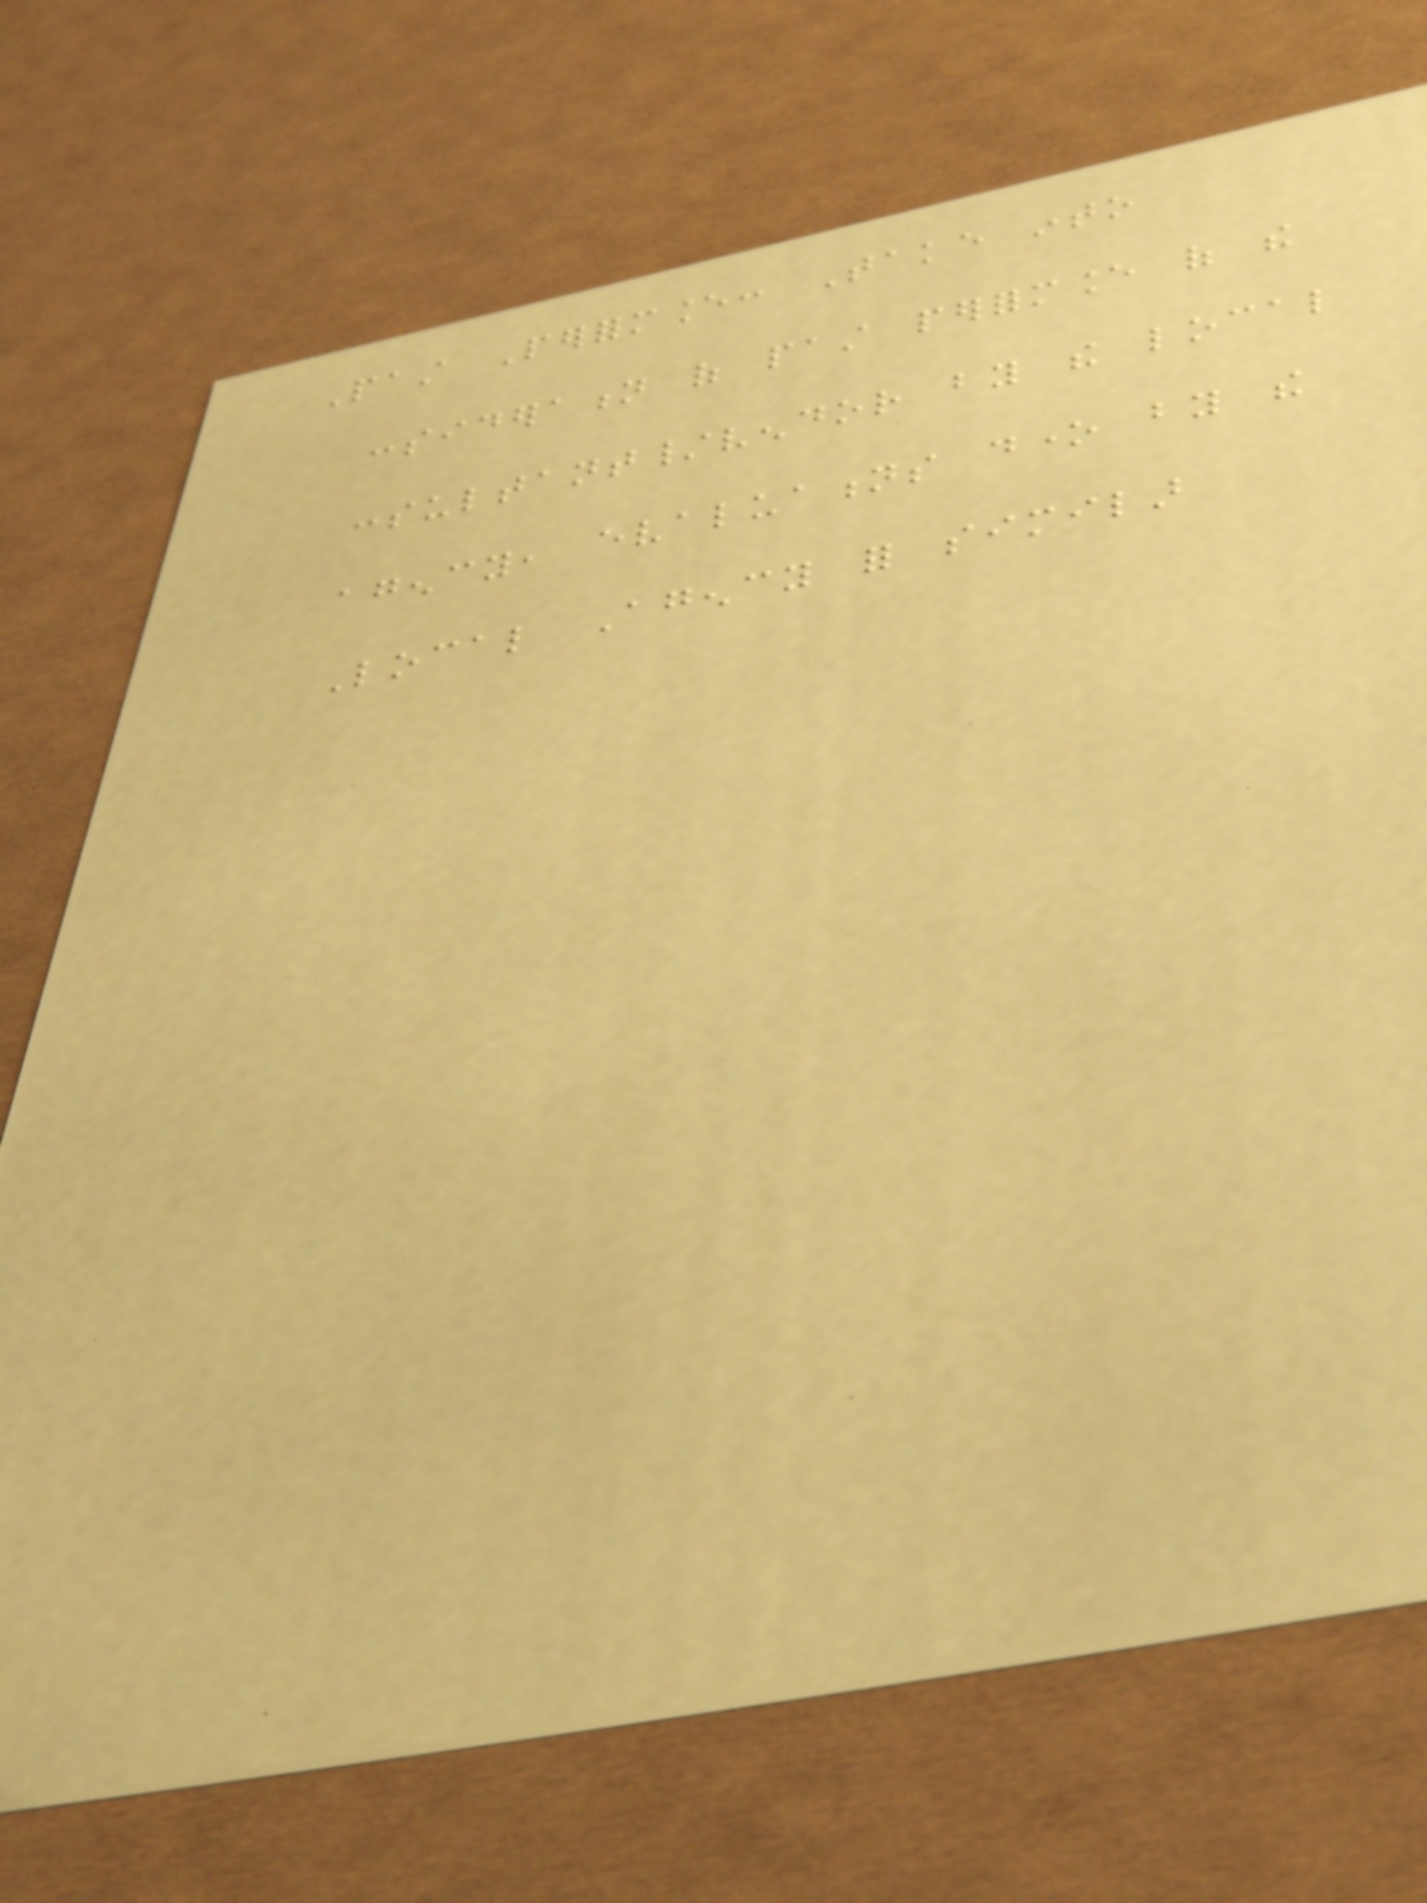Past Performance: Take into
consideration of past performance of the
consultant/vendor by the local
agency, evaluations done by the
Local Agency for similar
